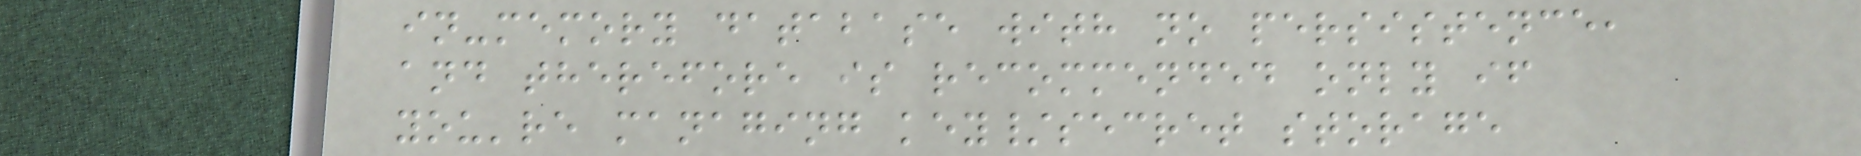in-memory database with no persistence,
and therefore is recommended only if
you're managing key/secret storage
